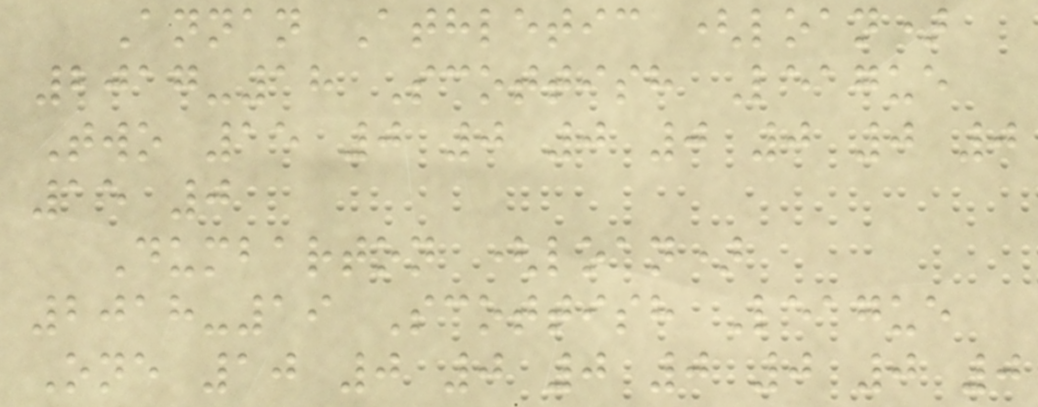Annan Athletic (loan)
2017-18 Scottish League
Two 15 0 0 0 0 0 0 0
15 0
Dumbarton (loan)
2018-19 Scottish League
One 10 0 0 0 0 0 0 0
